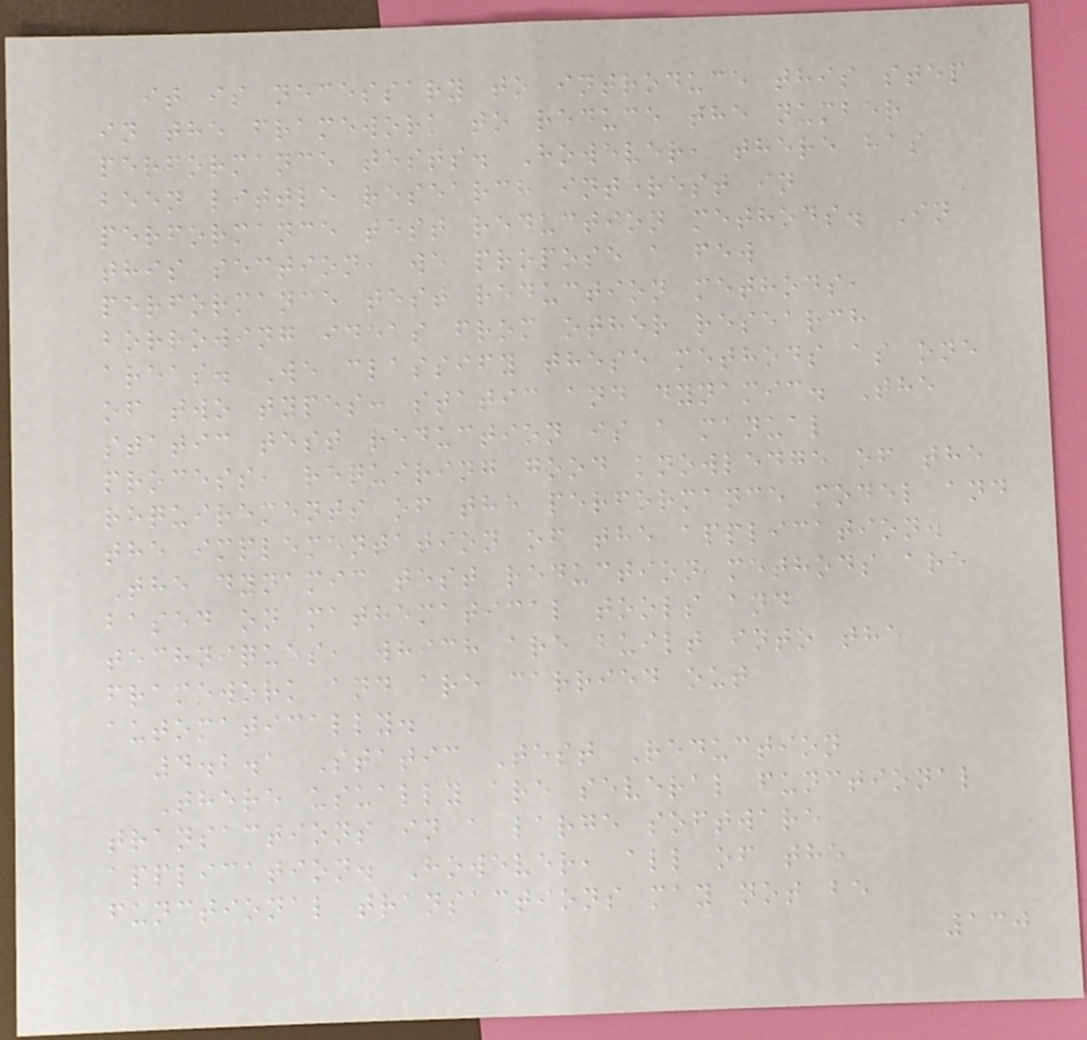it is necessary to introduce this step
in the framework to reduce the number
performance tests. However, there has
been little research interest in
performance test reduction methods. In
this section, we propose a few
performance test reduction methods,
borrowing ideas from other research
areas. We classify these methods as one
of two types: static and dynamic. The
static test reduction is a manual
process, requiring good knowledge of the
requirements of the performance model and
the implementation of the application.
The dynamic test reduction methods are
based on mathematical tools and
techniques, which are built into the
framework and are carried out
automatically.
4.2.1 Static Test Reduction
There usually are several functional
transactions in a large software
application. However, all of the
functional transactions may not be
130
